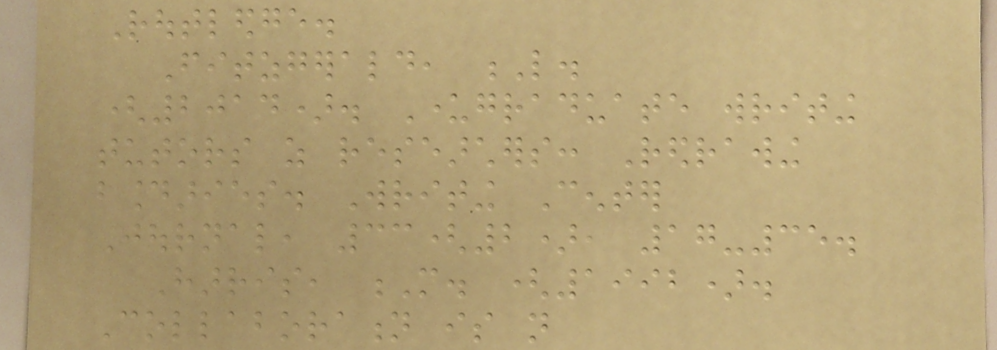Routledge.
Fitzgerald, L.
(2014). Undergraduate writing
tutors as researchers: Redrawing
boundaries. Writing Center
Journal, 33(2), 17-35.
Harris, M. (1992).
Collaboration is not
